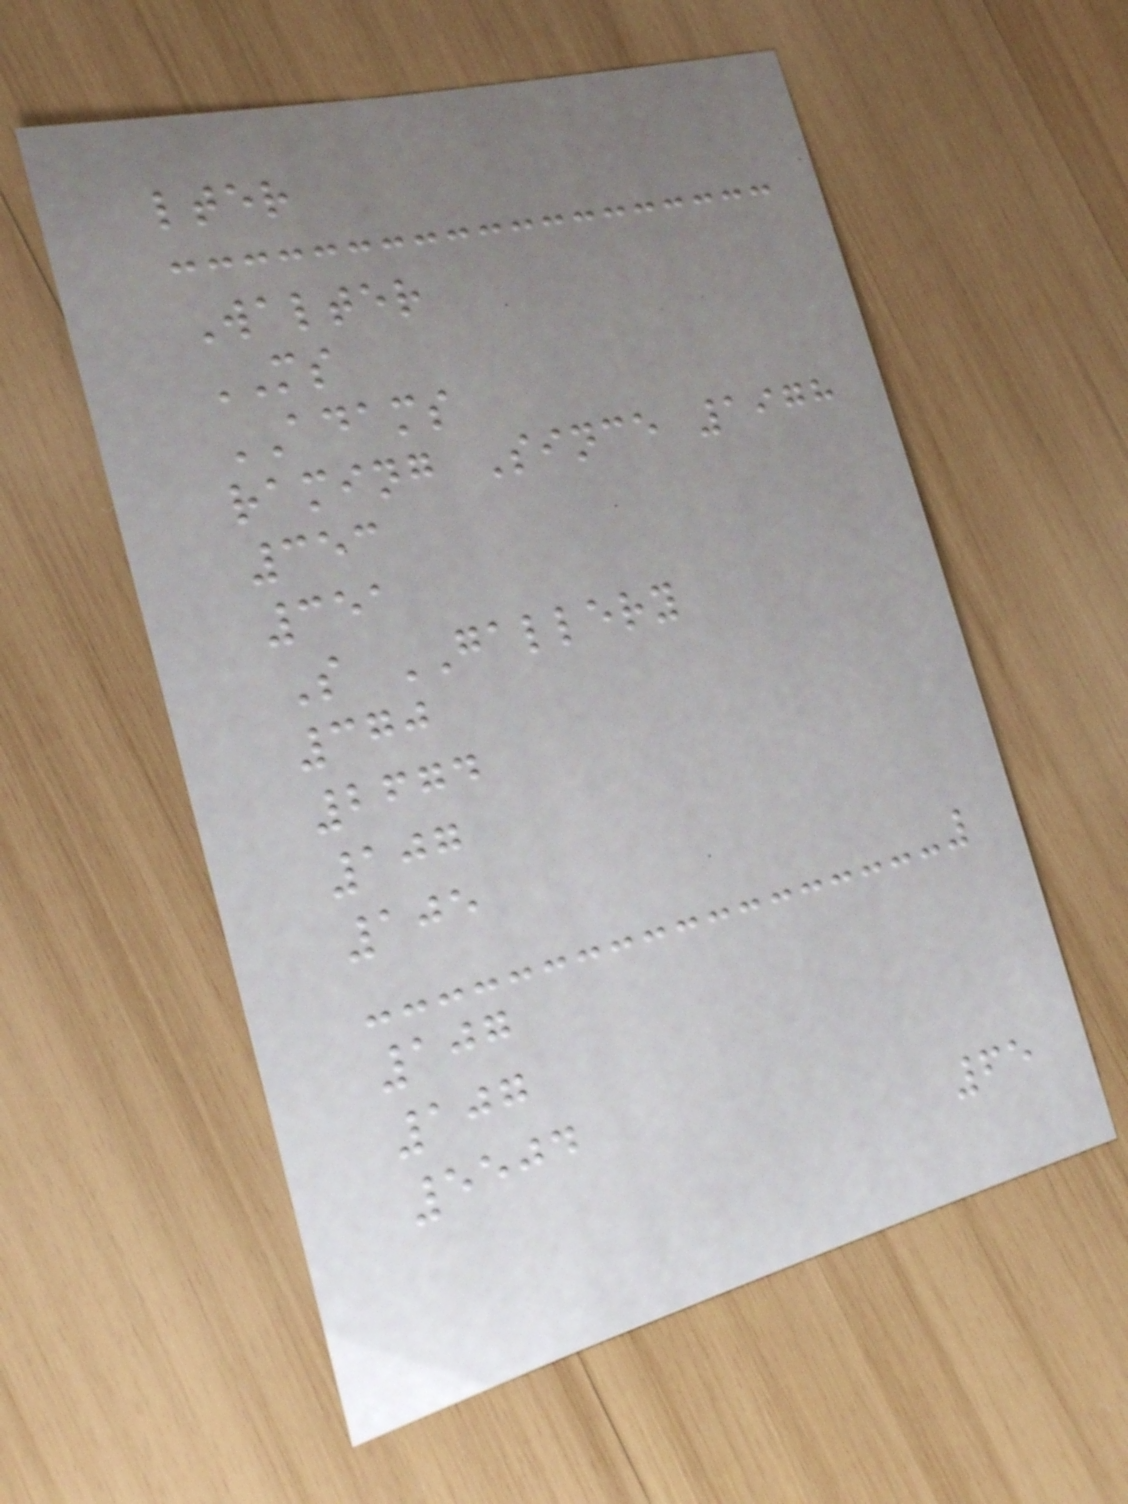lter
Walter
MS
ADAMS
raming Since 1978
353
351
S GALLERY
370
2674
107
105
107
107
5504
65
